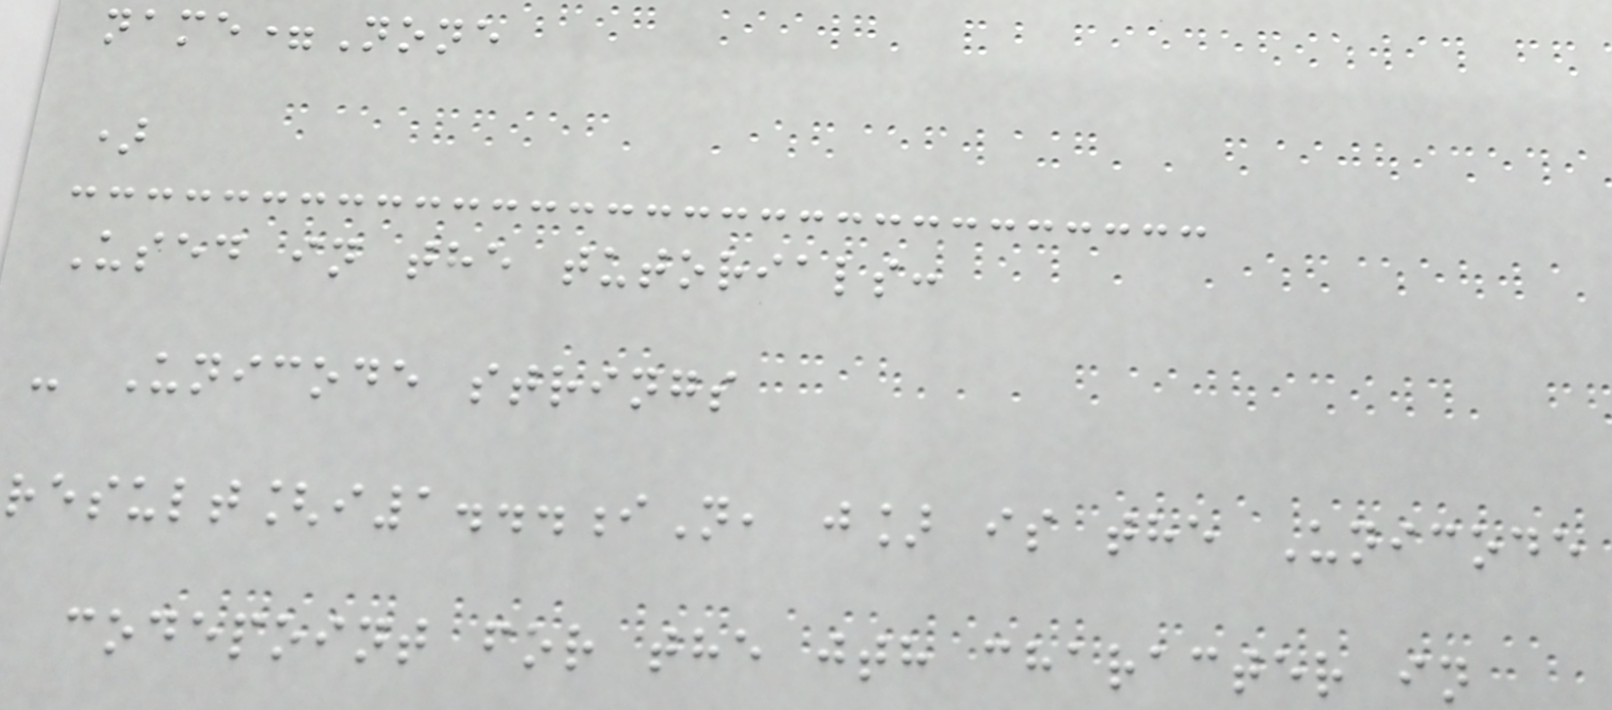name=None
)
Used in the tutorials:
- Unicode strings
result[i1...iN, j] is the Unicode
codepoint for the jth character in
